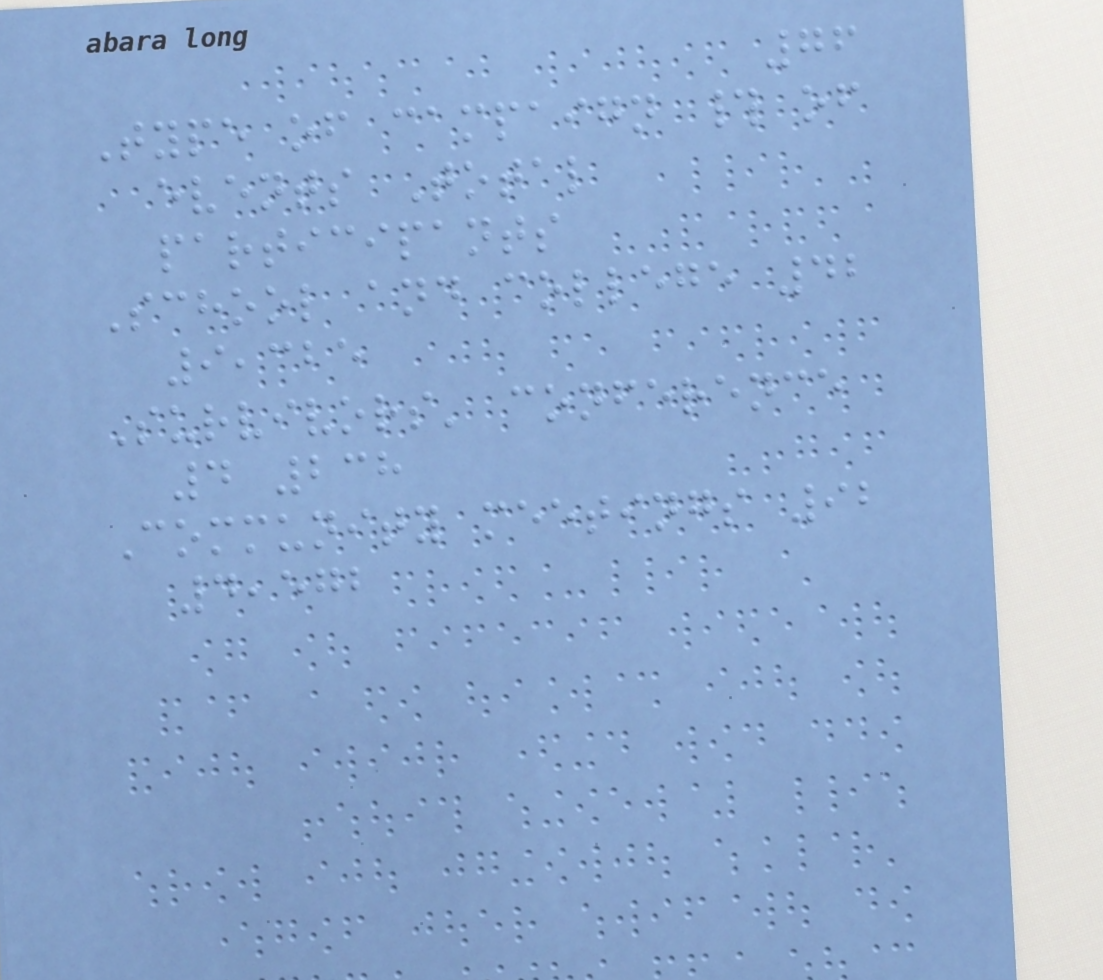76
Type of campaign # of
events Total
participants
School and college 42
9,325
Survivors' conference
4 238
Community meetings 92
4,572
